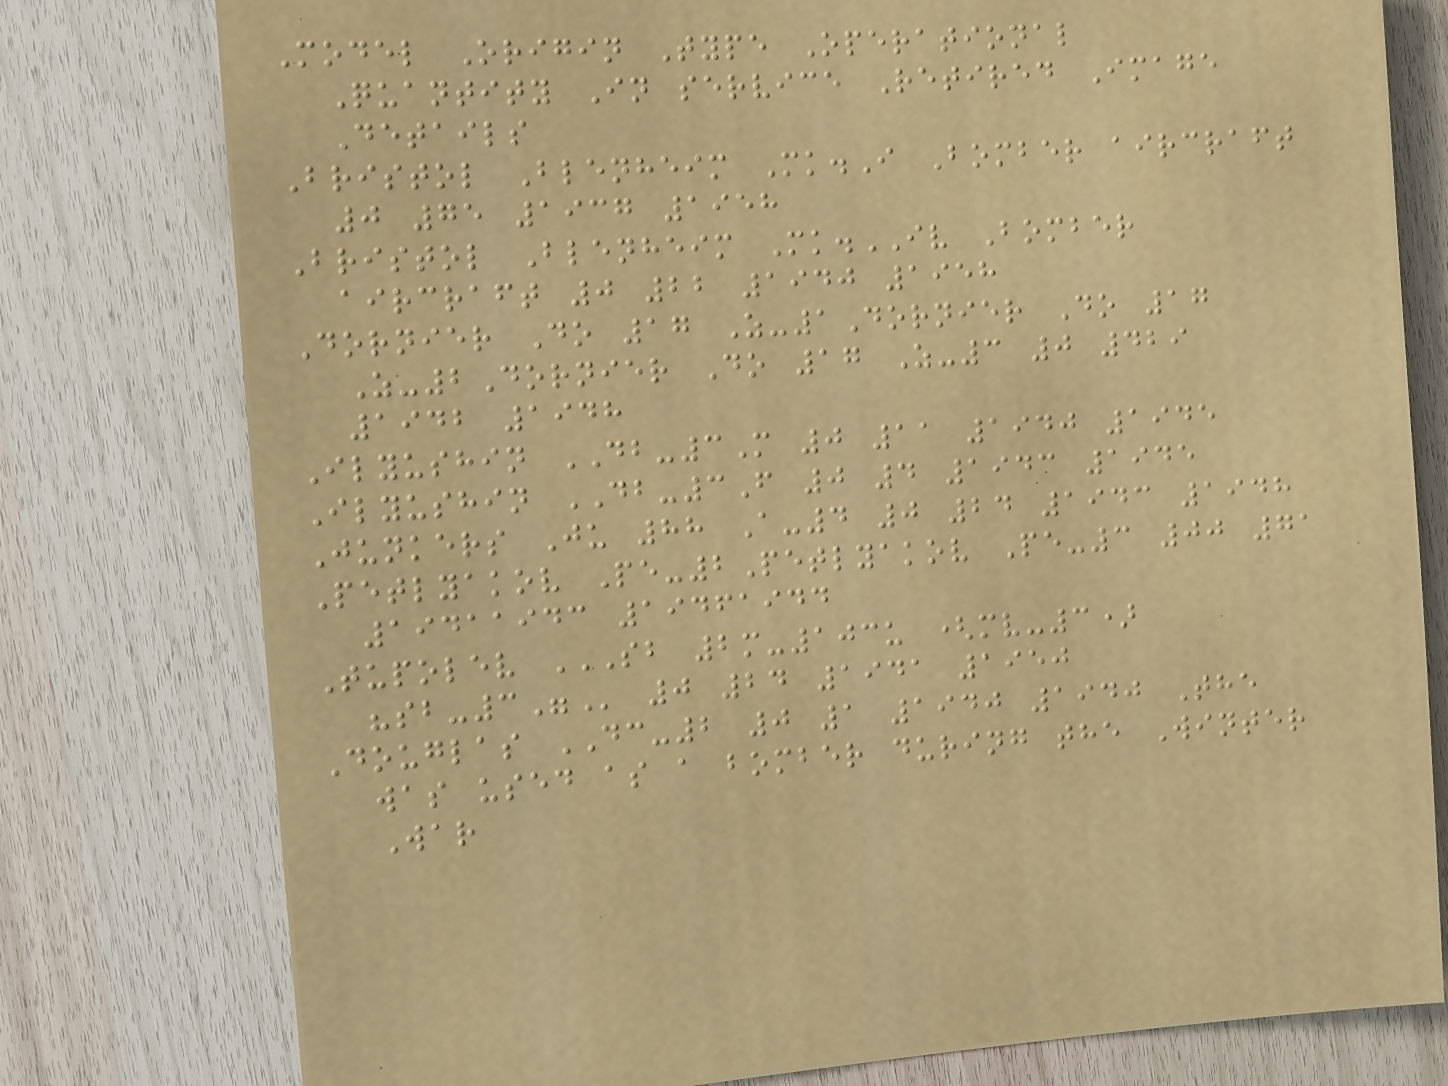Model Origin Type Operational
Quantity In service Retired Image
Details
Bristol Blenheim Mk.I Bomber aircraft
0 75 1937 1958
Bristol Blenheim Mk.IV Bomber
aircraft 0 22 1940 1958
Dornier Do 17 Z-1Dornier Do 17
Z-2Dornier Do 17 Z-3 0 429
1942 1948
Ilyushin DB-3M 0 11 1940 1945
Ilyushin DB-3F 0 4 1943 1945
Junkers Ju 88 A-4 0 24 1943 1948
Petlyakov Pe-2Petlyakov Pe-3 00 71
19411943 19461944
Tupolev SB 2M-103U (MV-3)
"SB-3" 0 24 1941 1950
Douglas DC-2 0 1 1940 1940 The
was used as a bomber during the Winter
War
